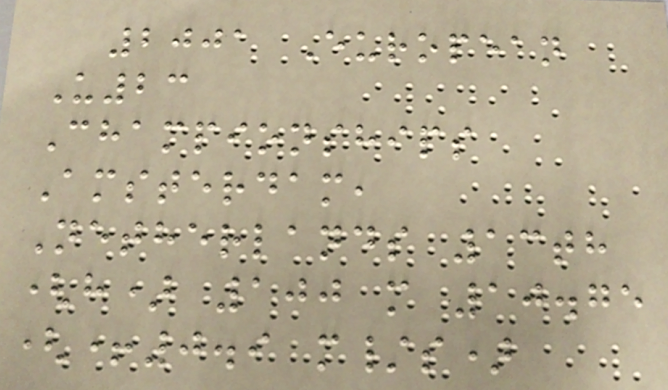2001 European
U23
Championships
Amsterdam,
Netherlands 13th
(h) 100 m 10.75
(+0.9 m/s)
